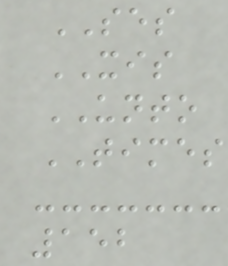SES
XIS
UNTO
TIMES
152
